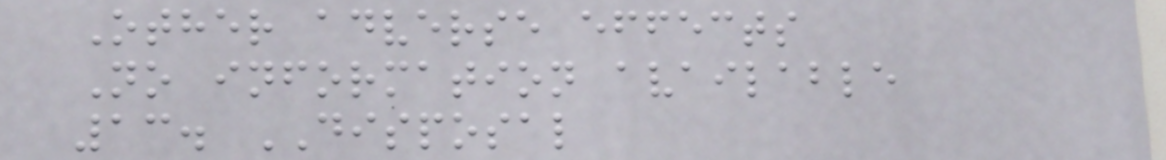Other adverse effects
No information available
13. DISPOSAL
